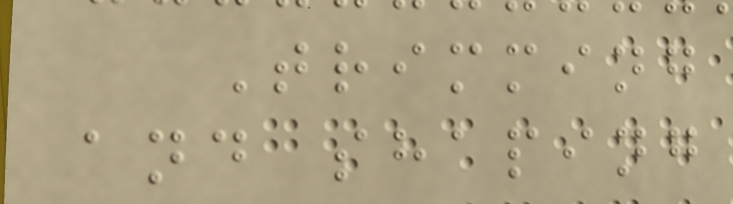Trimming
and shaping
